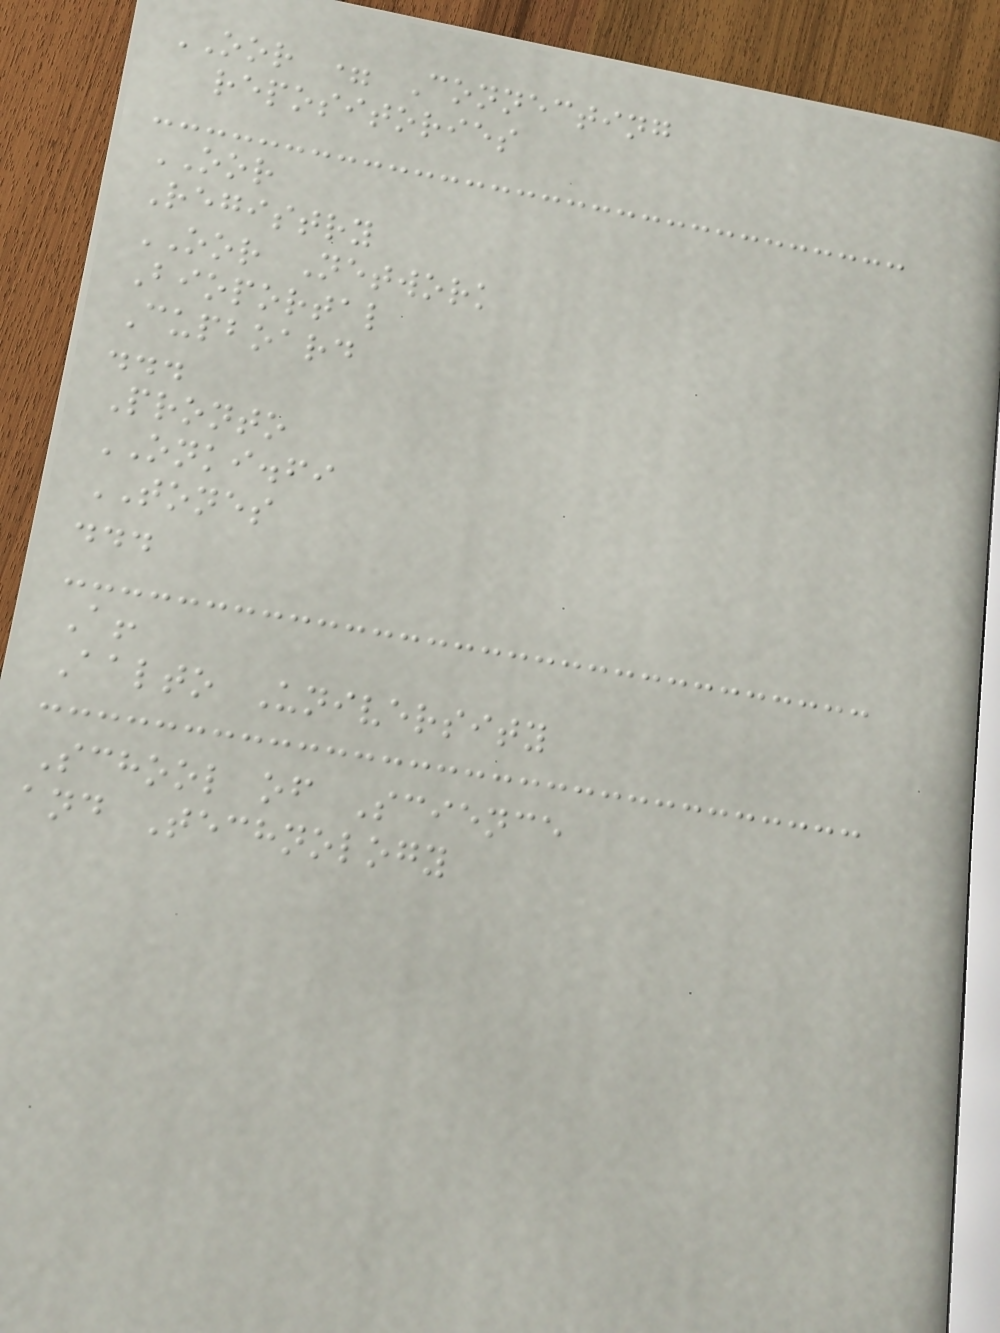OOR = Connecting
repositories
OOR
Registry
OOR Network
Bioportal
Cupboard
...
Pronto
ONKI.fi
TONES
...
A!
Aalto University
School of Science
and Technology
